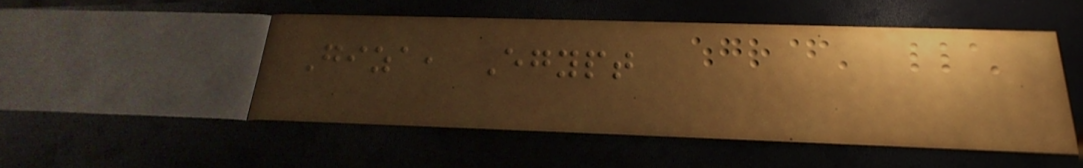Giza, Egypt
